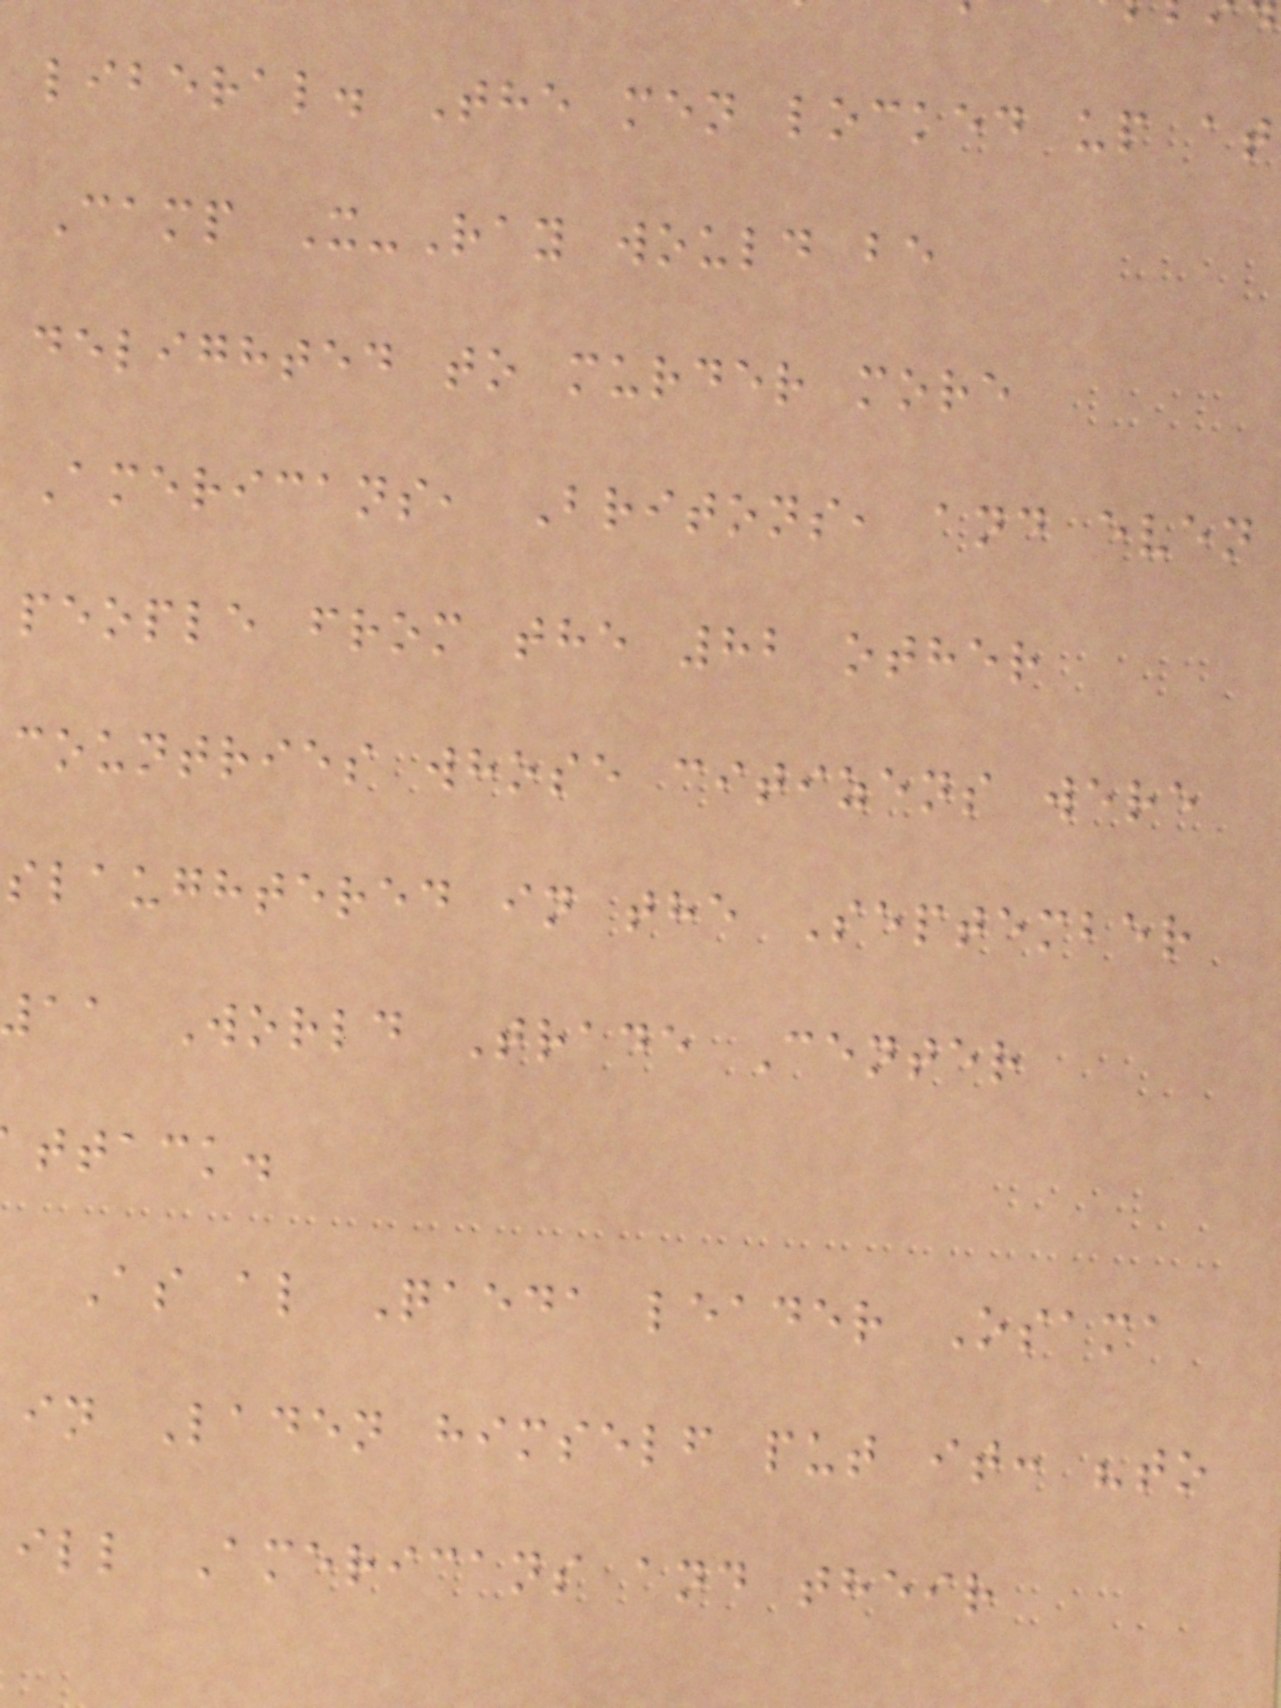liberal. The men locked up at
Camp X-Ray would be
delighted to murder more
Americans, Britons, and even
people from the 82 other
countries whose citizens were
slaughtered in the September
11 World Trade Center
ttack.
As al Qaeda leader Osama
in Laden himself put it: "to
ill Americans and their
